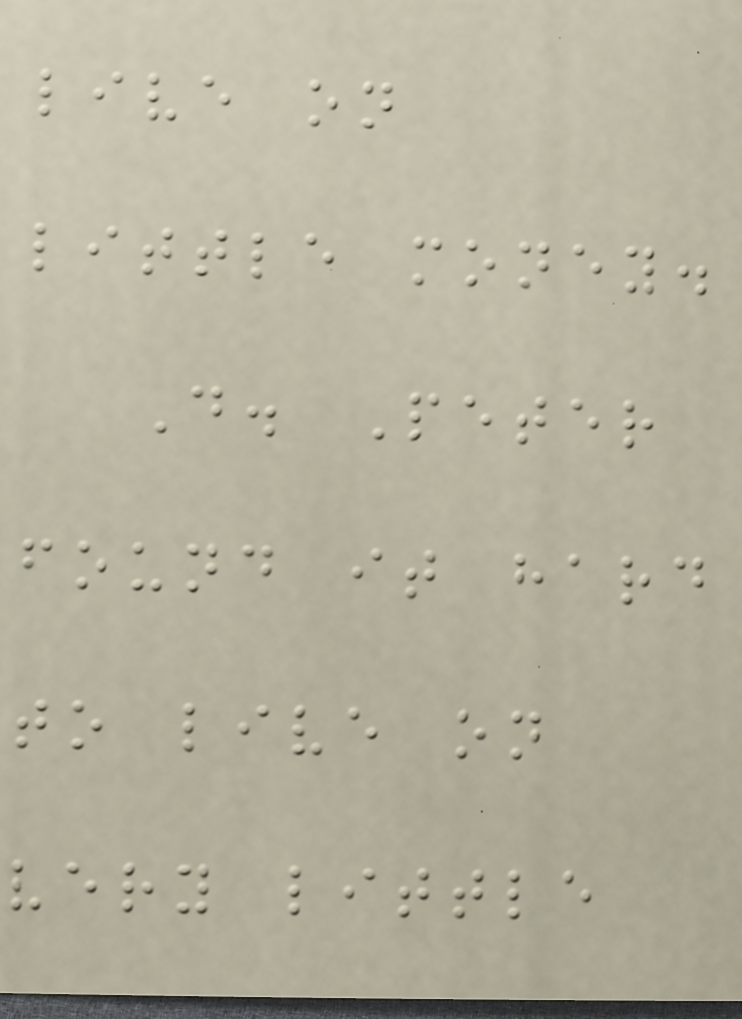live on
little money.
D. Peter
found it hard
to live on
very little
